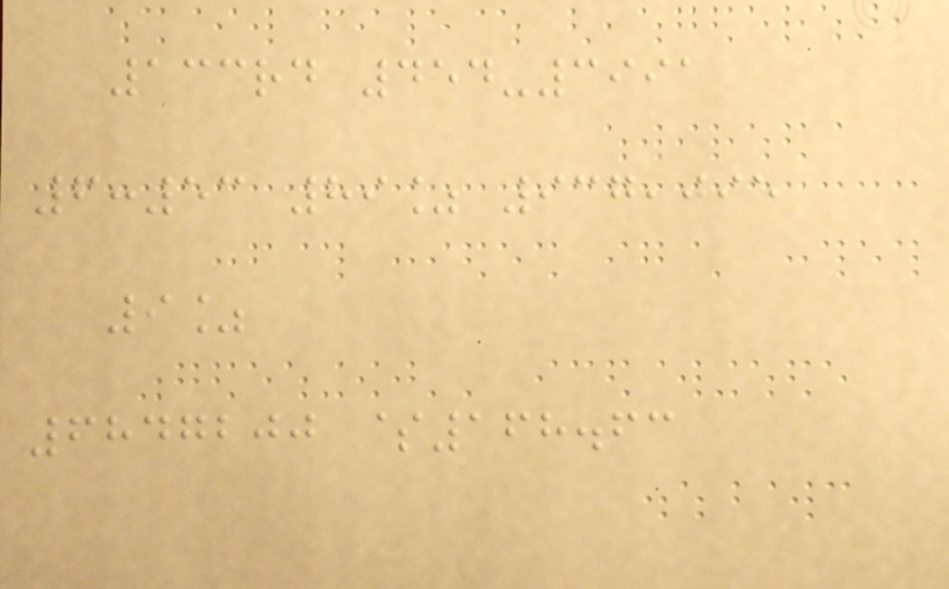133rd 454-3991
6:53 89% 937,095
9%
6847200 $168.63
